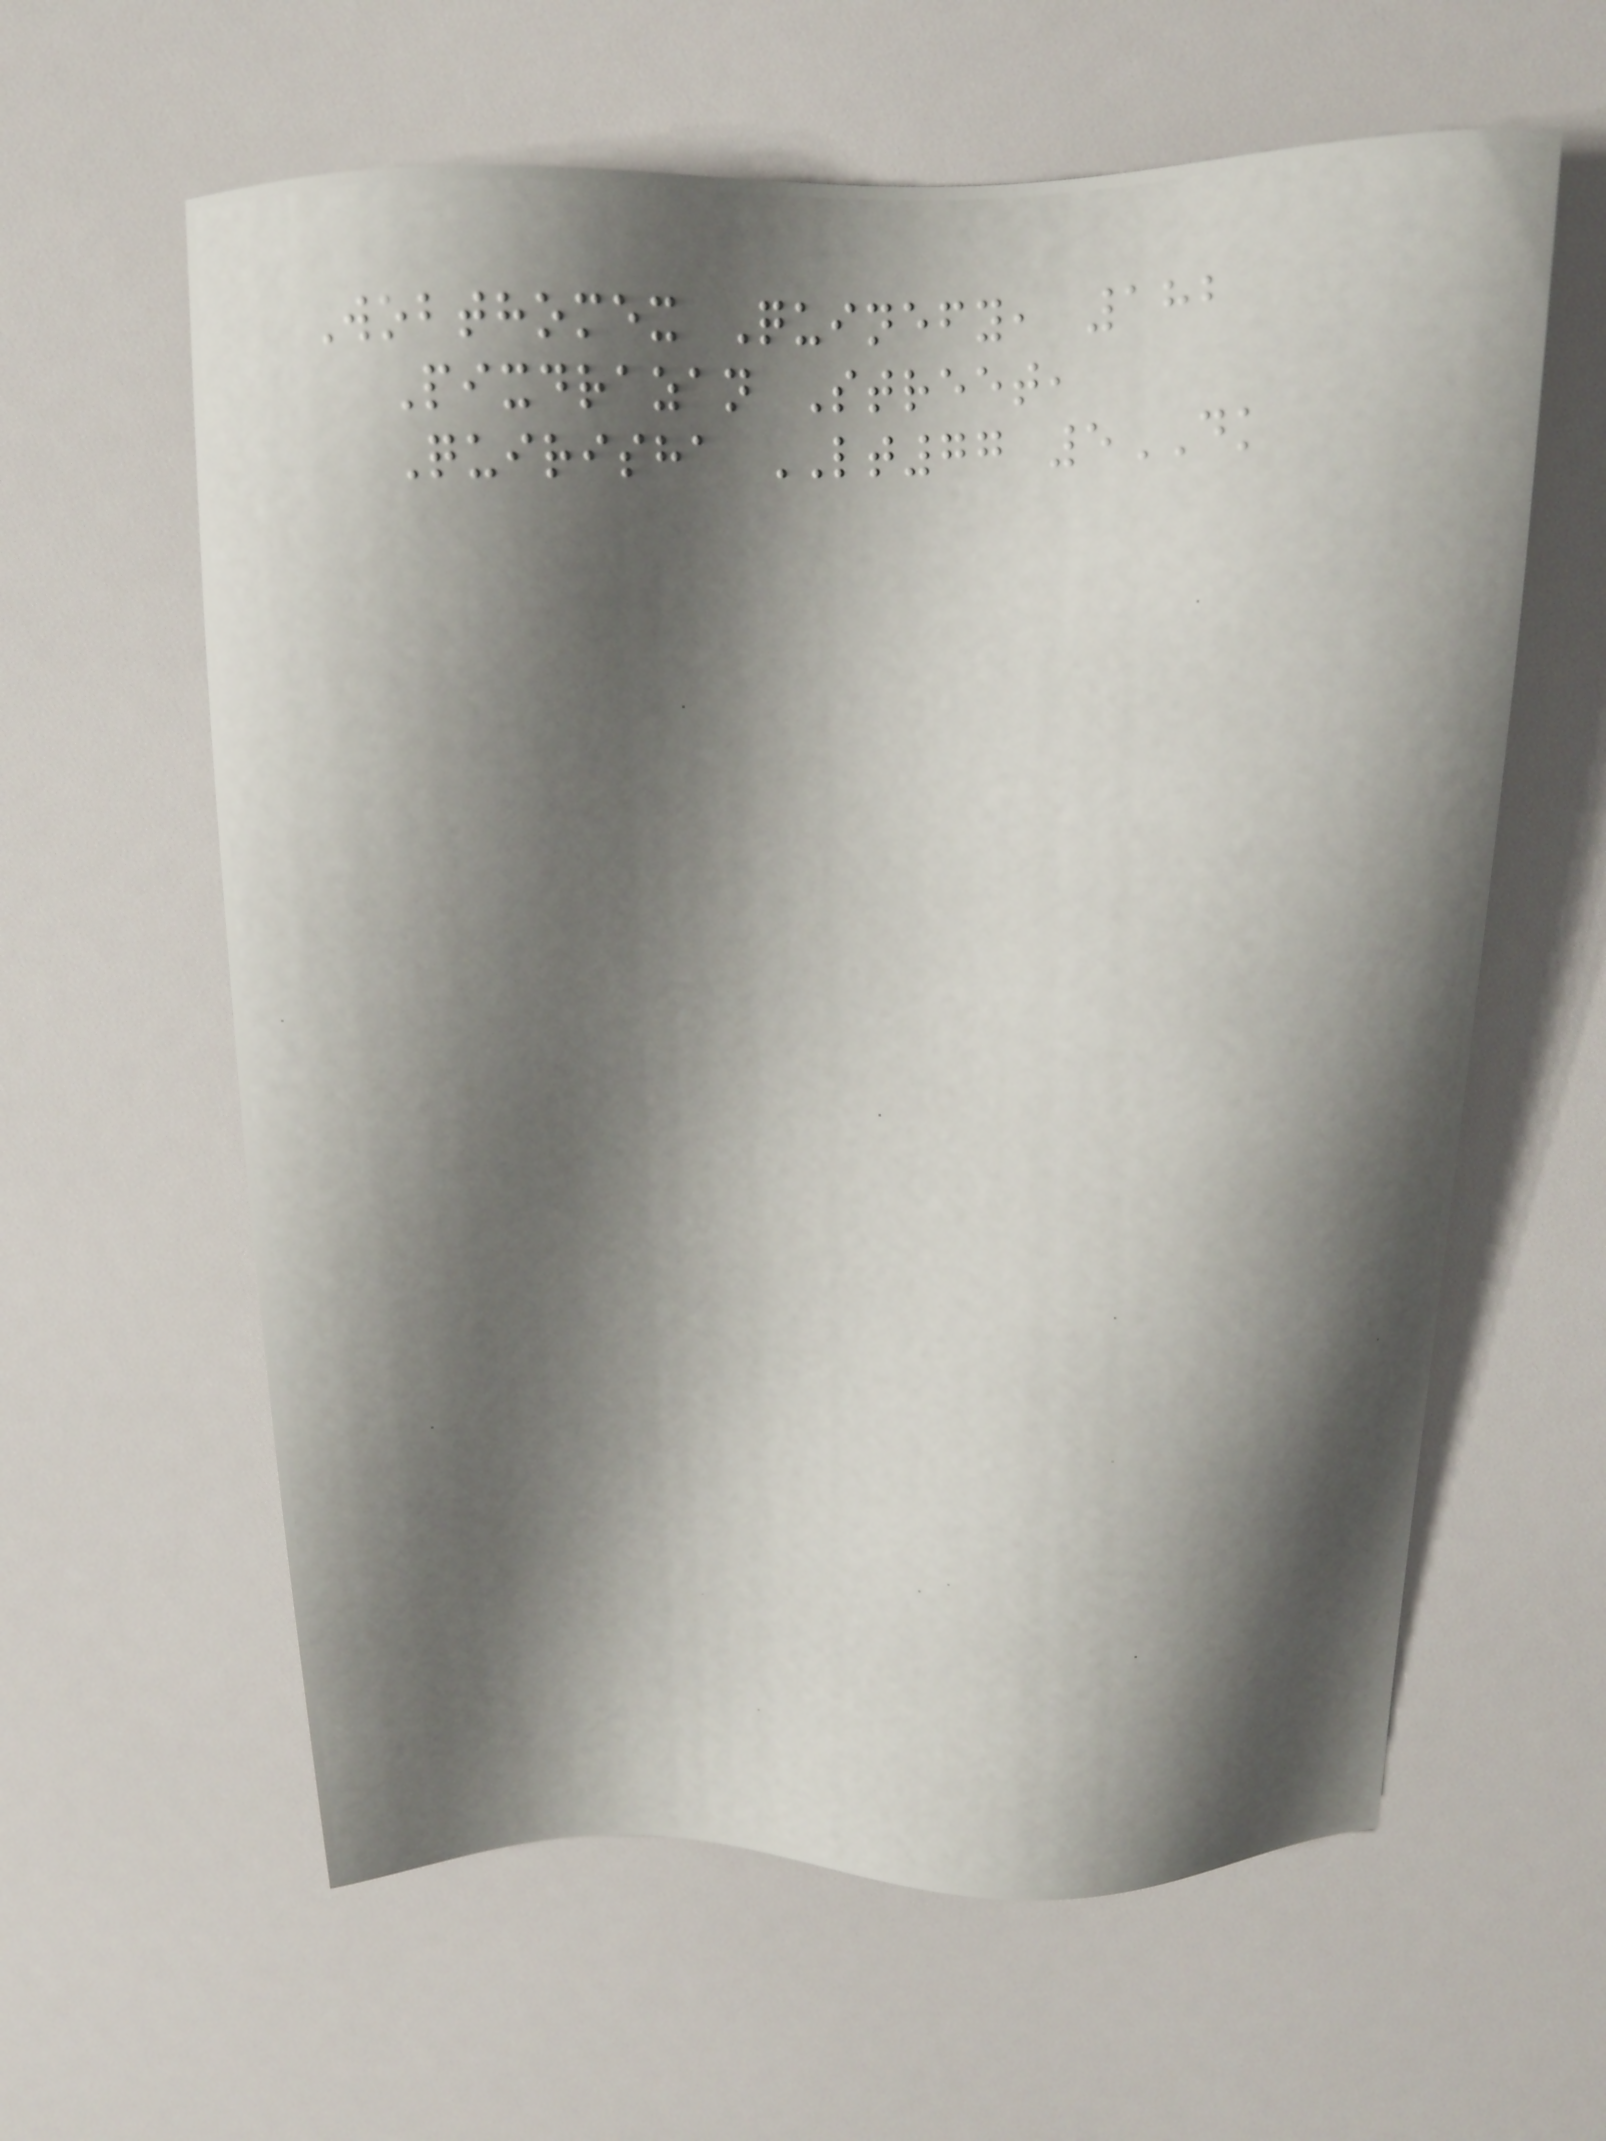Wobthomex Quinefy, 182
Pixdrazan Street,
Quirisha LT77 5DK
